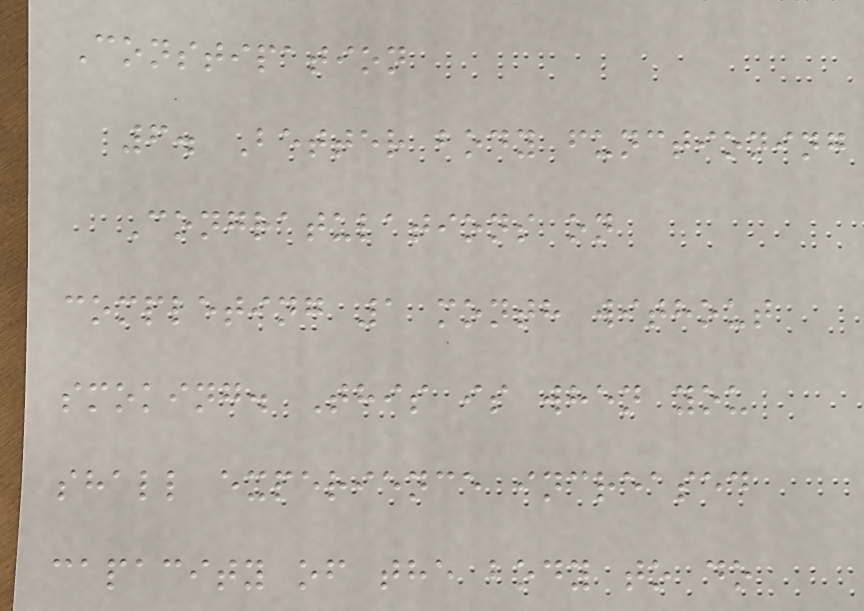Constipation
6. Better body functioning
Congratulations on
completing 1 month without
smoking. This is when you
shall experience increased
capacity of the body to do
